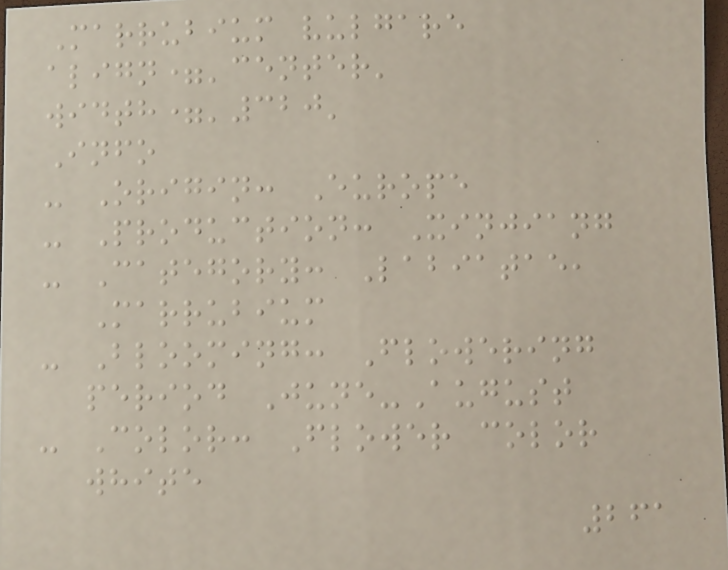Marrubium vulgare
align='center'
width='320'
Info
- Origin: Europe
- Production: Xinjiang
- Category: Labiatae,
Marrubium
- Blooming: Flowering
period June-August
- Color: Flower color
white
261
